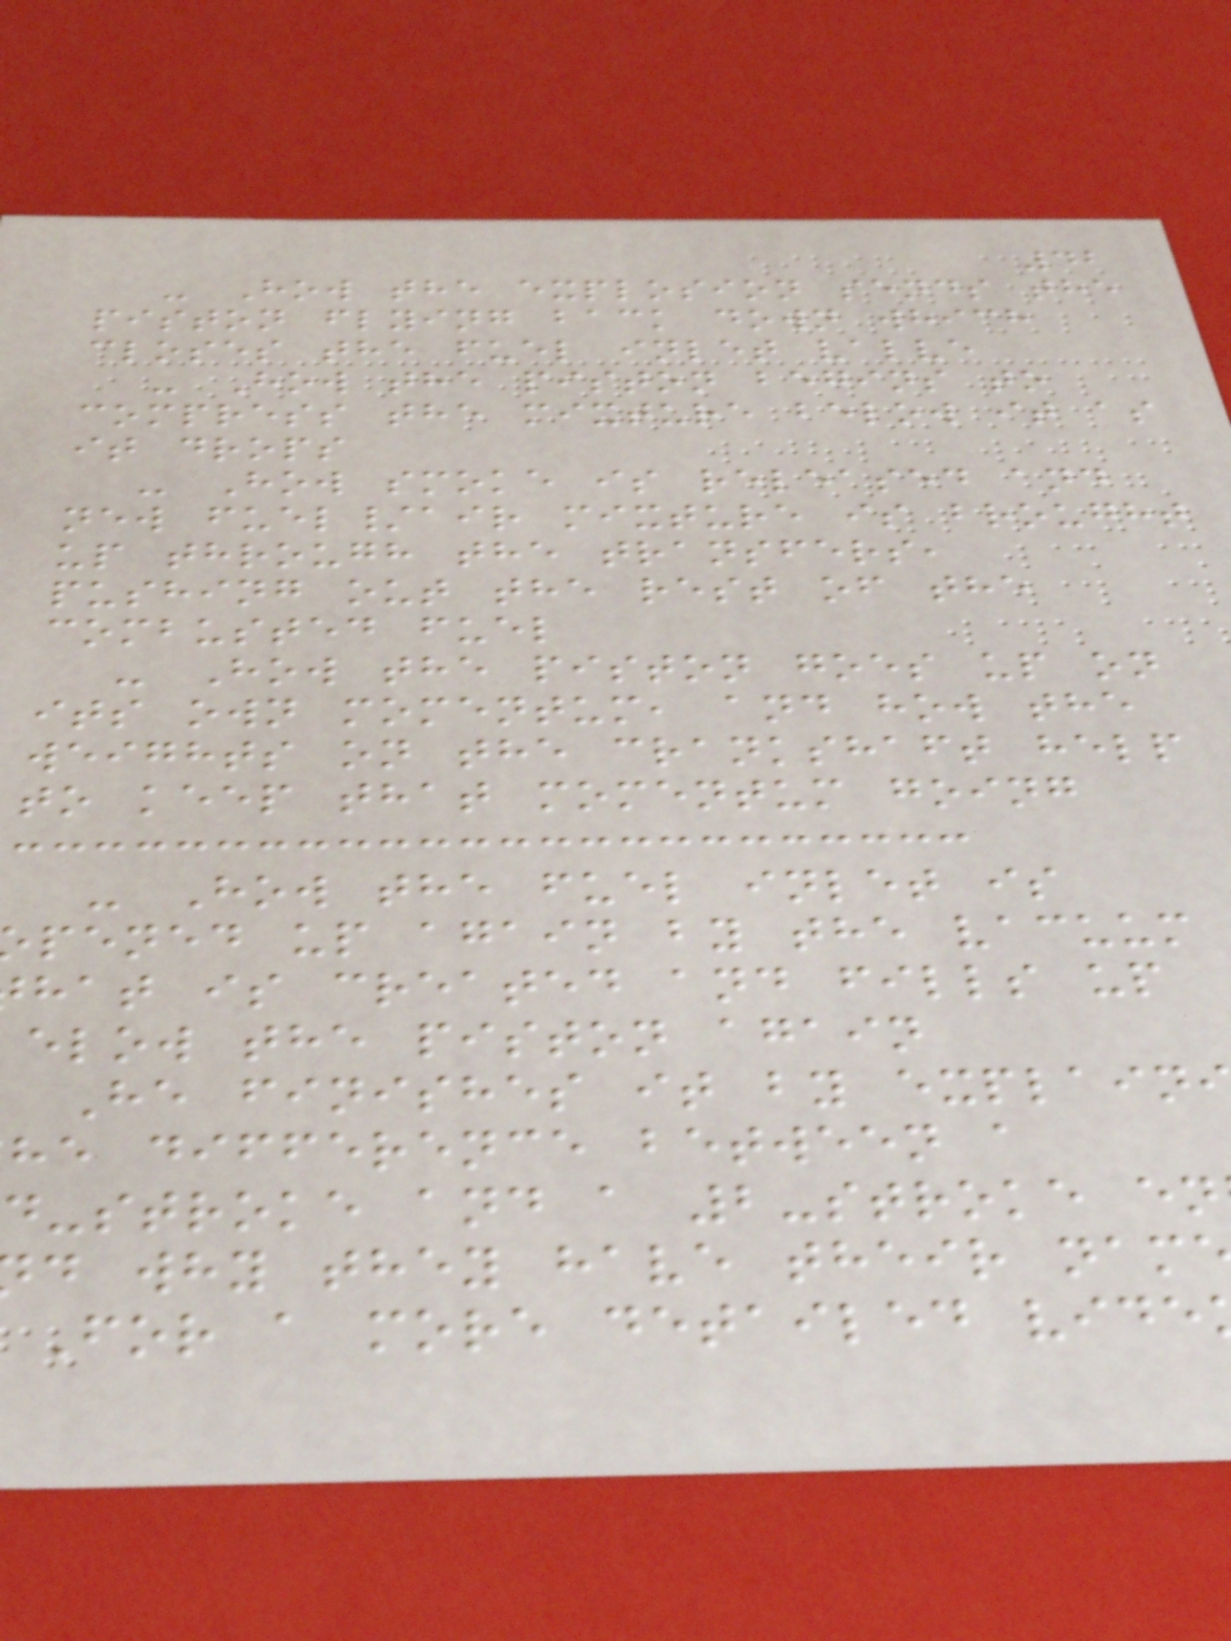42
- How the explosion sends the
piston flying back down which
closes the fuel inlet valve
- How the piston begins to
compress the mixture below it as
it drops
- How smoke is released and
new fuel/air mixture is brought
up through the transfers,
pushing out the rest of the
combusted fuel
- How the piston goes up on
its own momentum, and how the
weights on the crankshaft help
to keep that momentum going
- How the fuel inlet is
pened up again by the vacuum
hat is created and fills up
elow the piston again
He finishes it by explain
he difference between a
d-stroke and a 2-stroke en
d why they have their nam
For a more detailed vide
